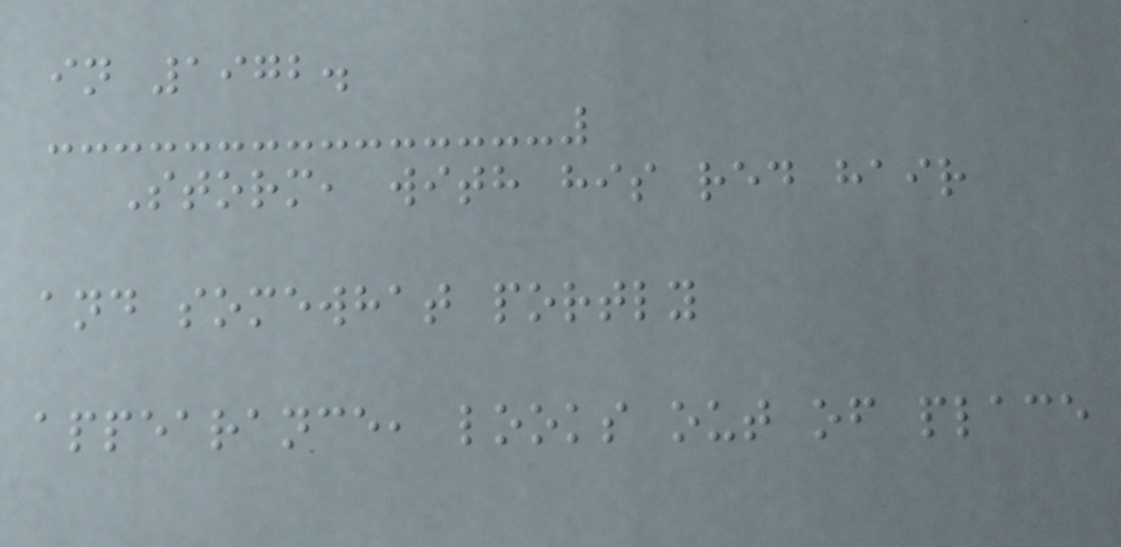in 1972.
Storm, with his red hair
and somewhat portly
appearance, looks out of place
